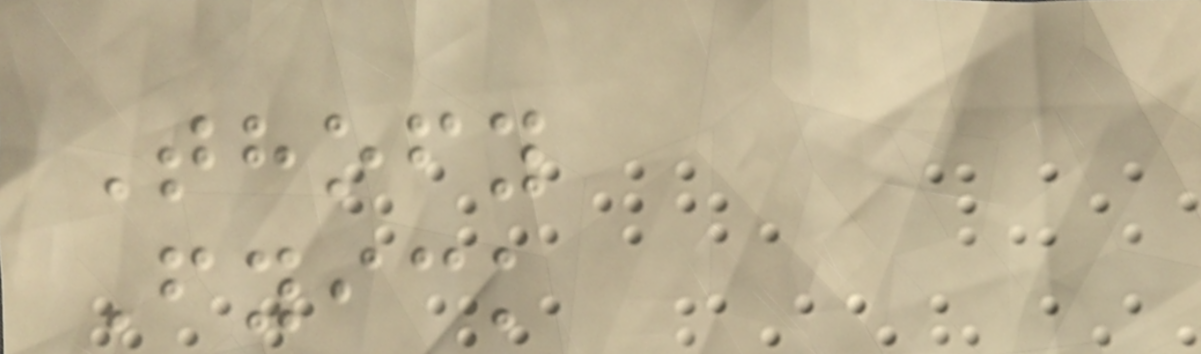Thofy
Fyick
